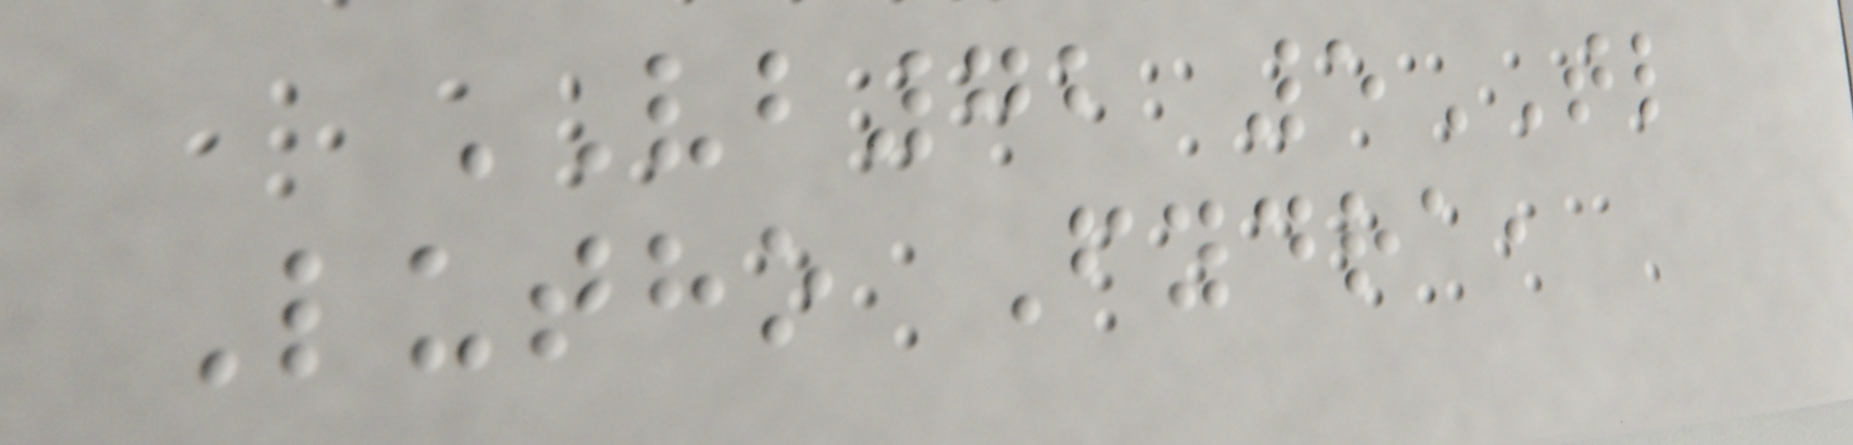VB72 5TL
Lutho Fydra,
